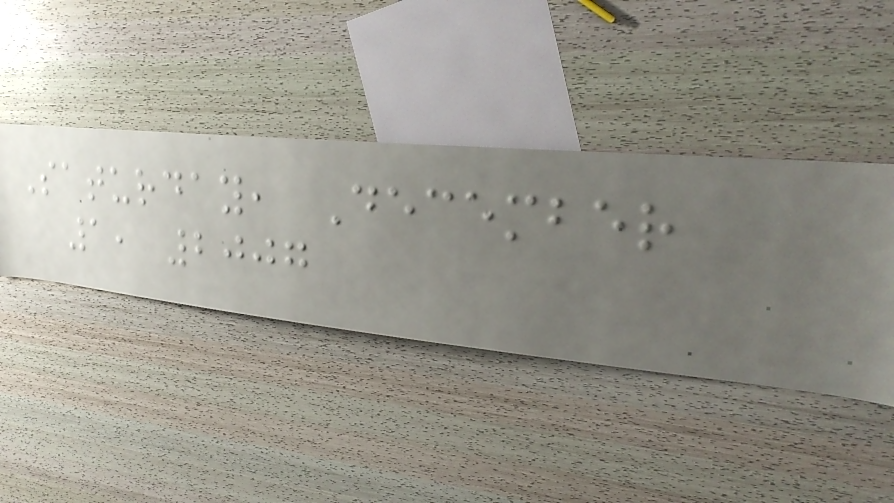Saturday, December
1, 2007
